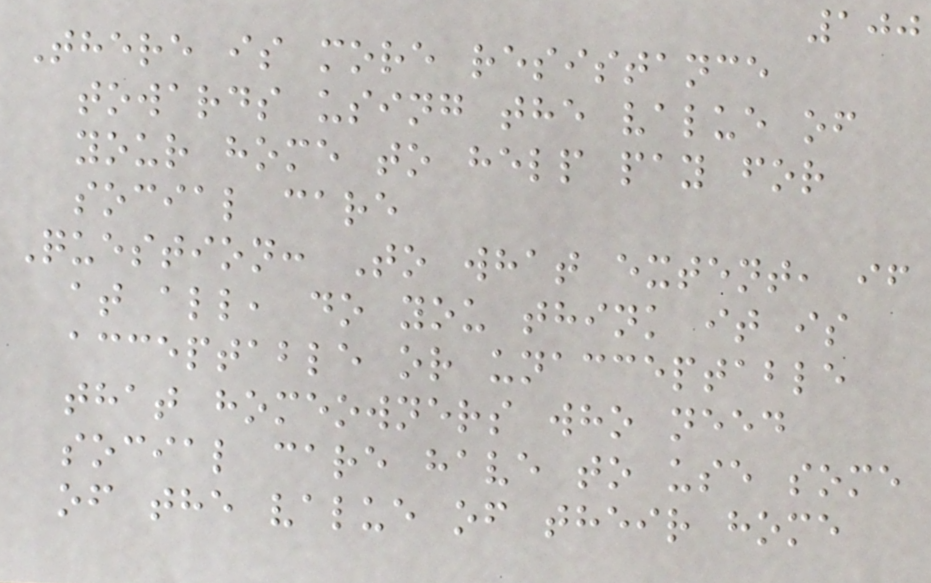100
There is more resistance
towards using the value of
your home to help pay for
social care
Question: To what extent, if
at all, do you think it is
acceptable or unacceptable
that homeowners who need
social care have to use some
of the value of their home
